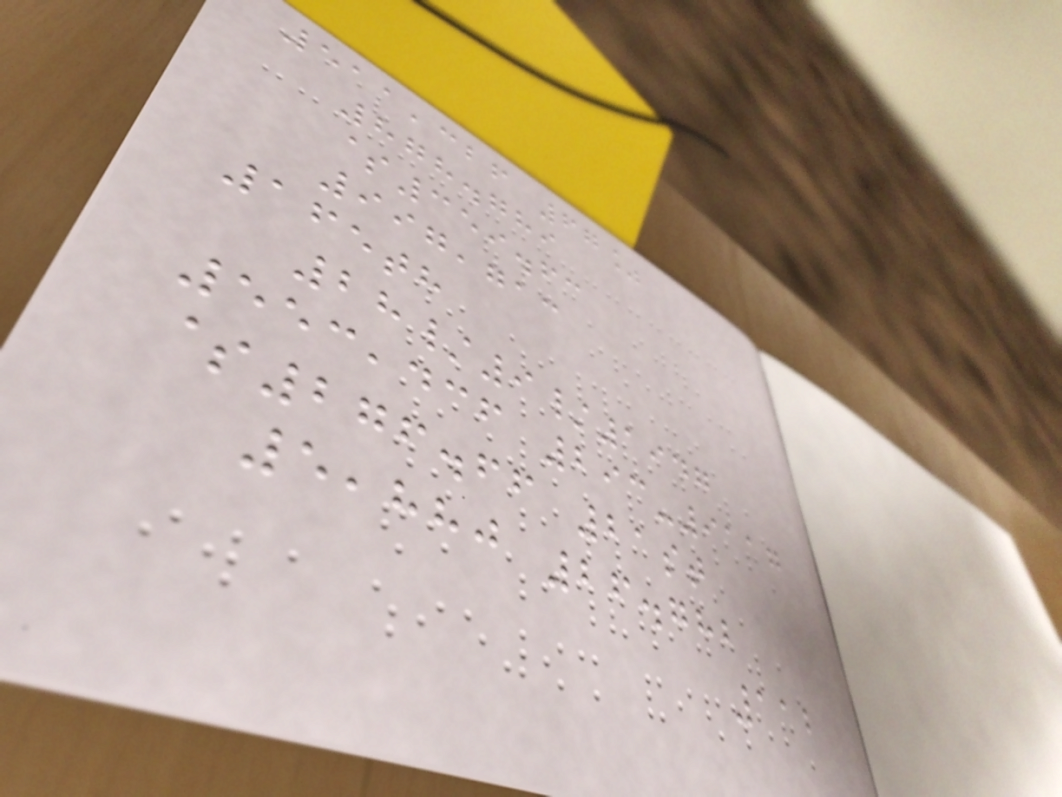511,326 67%
878.789
$359.63
997,713
165th
28/9/1947
553,436 293-9117
$276.66 21st
5,880 26.782
112
